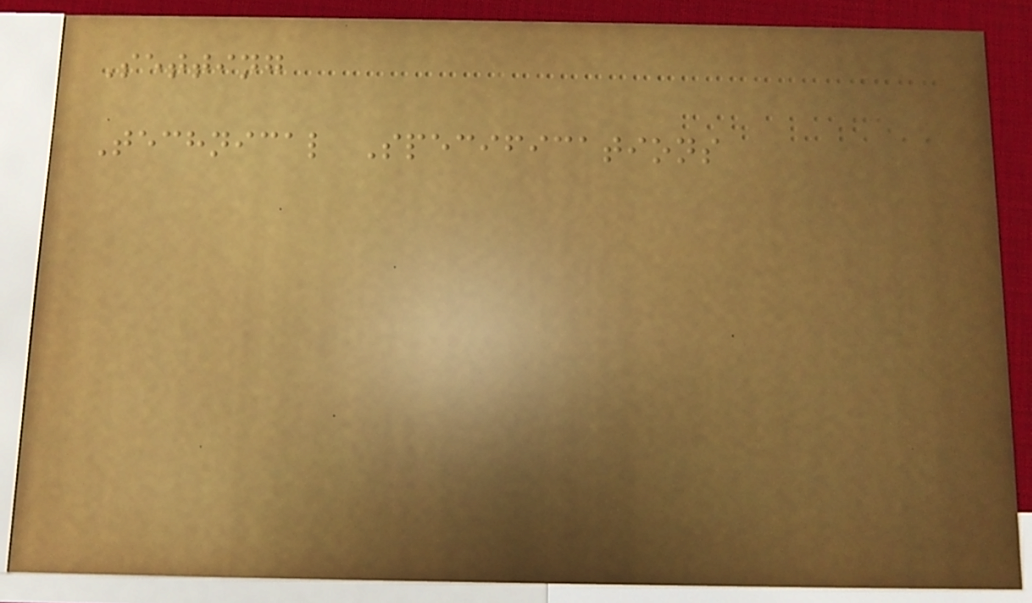Setting
Technical Specifications
